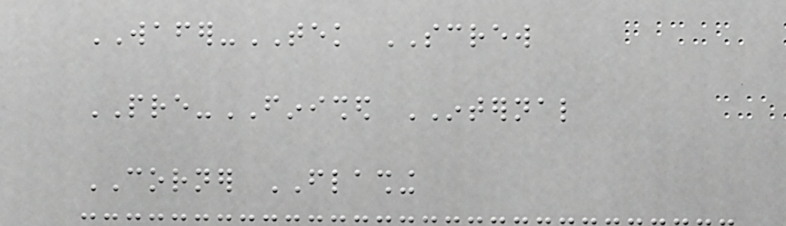WAFER-TEK SCREW
PRE-FINISHED INTERNAL
CORNER FLASHING
